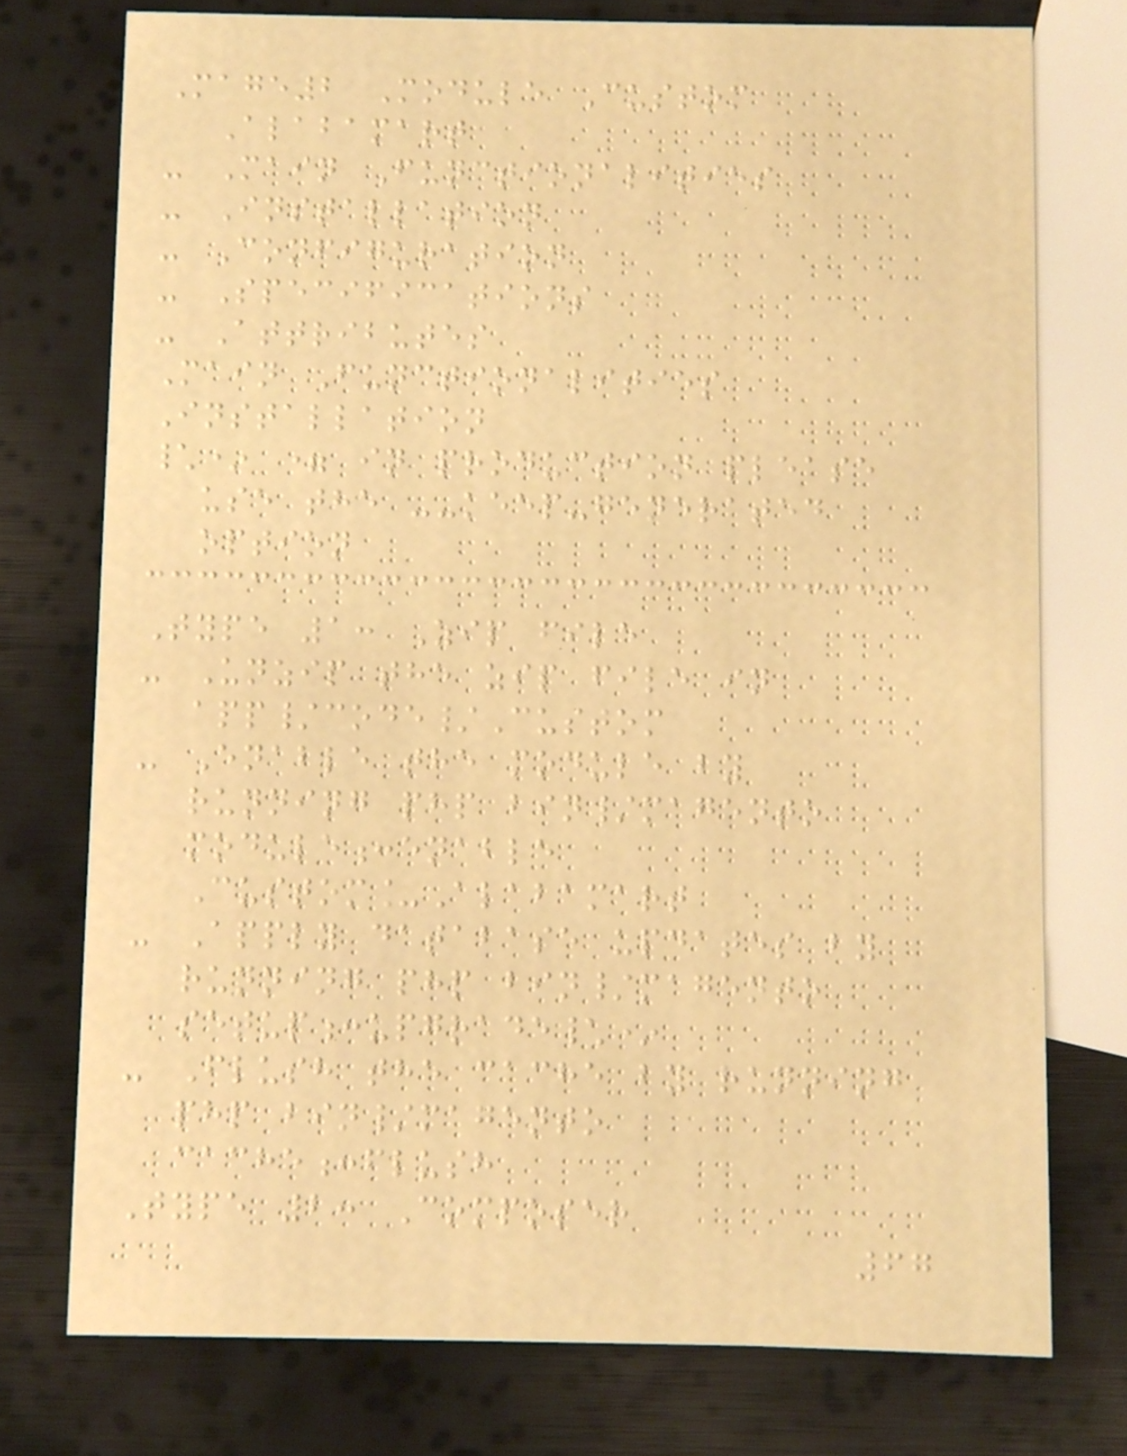Mage2 Module Custom
Alabamart
- Main Functionalities
- Installation
- Configuration
- Specifications
- Attributes
Main Functionalities
Installation
\* = in production please
use the --keep-generated
option
Type 1: Zip file
- Unzip the zip file in
app/code/Custom
- Enable the module by
running php bin/magento
module:enable
Custom_Alabamart
- Apply database updates by
running php bin/magento
setup:upgrade\*
- Flush the cache by running
php bin/magento
cache:flush
Type 2: Composer
67
